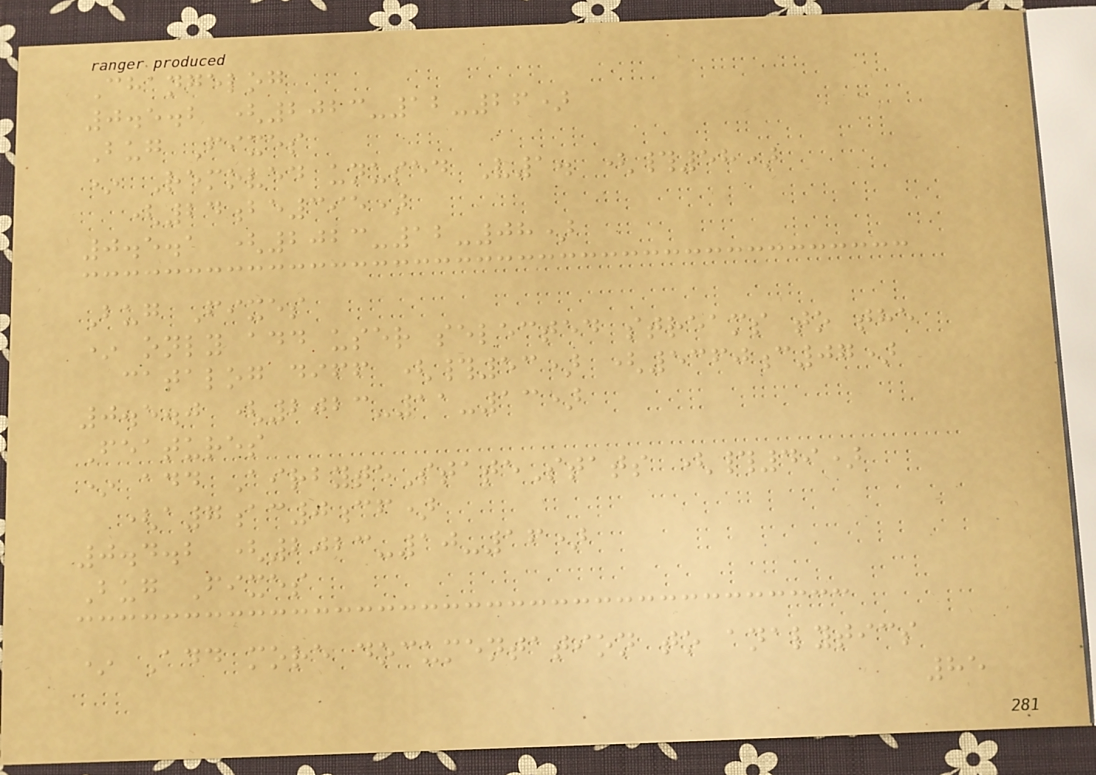Changelog
0.5.2 (2023-12-26)
Bug Fixes
* Removed unused V1. (#58)
(24be395)
0.5.1 (2023-12-08)
Bug Fixes
* only add user selected streams to the
catalog diff (#53) (5360c07)
0.5.0 (2023-11-13)
Features
* add AirbyteStateStats (#49)
(a7ac0cf)
0.4.2 (2023-10-16)
Bug Fixes
* Add more documentation to analytics
85
